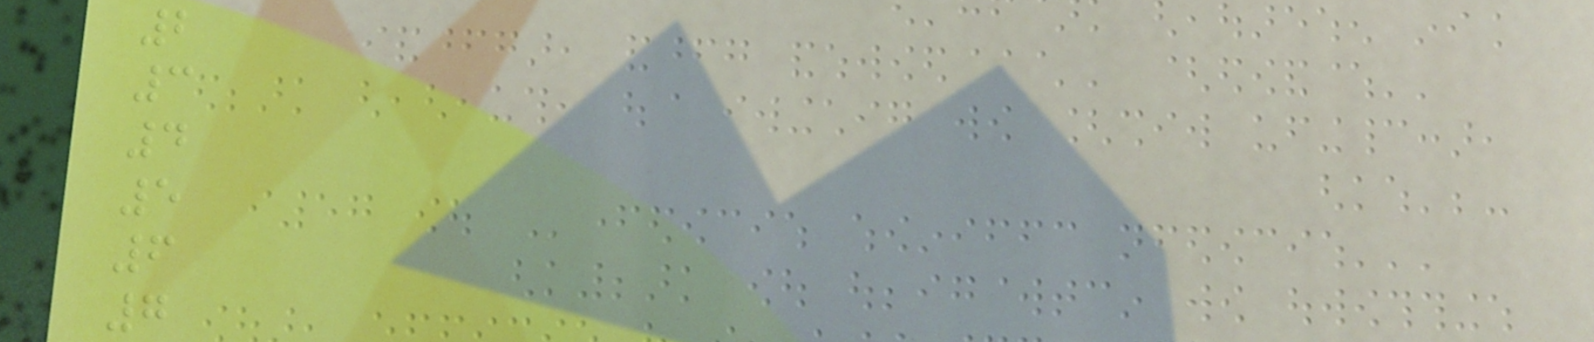2
3
4
5
6
7
